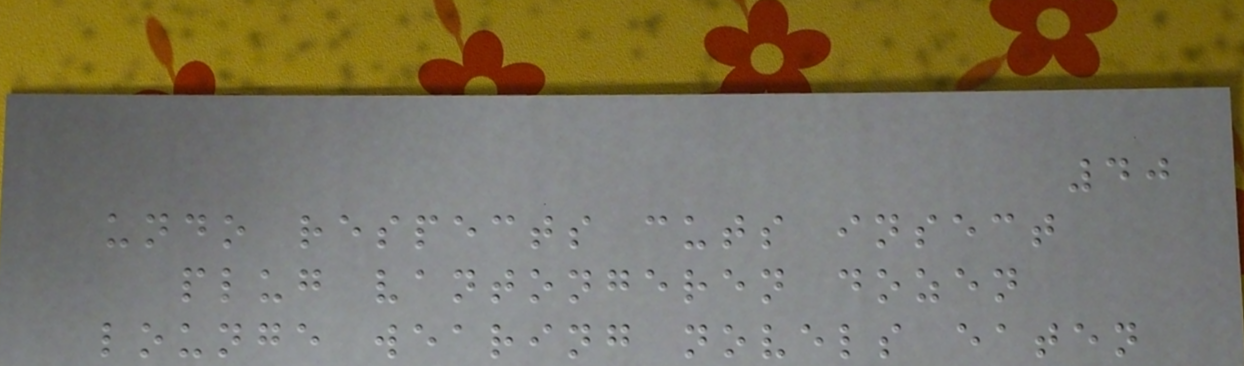40
undo respects cuts insect
plug vantongeren dozen
lounge wearing novels eaten
